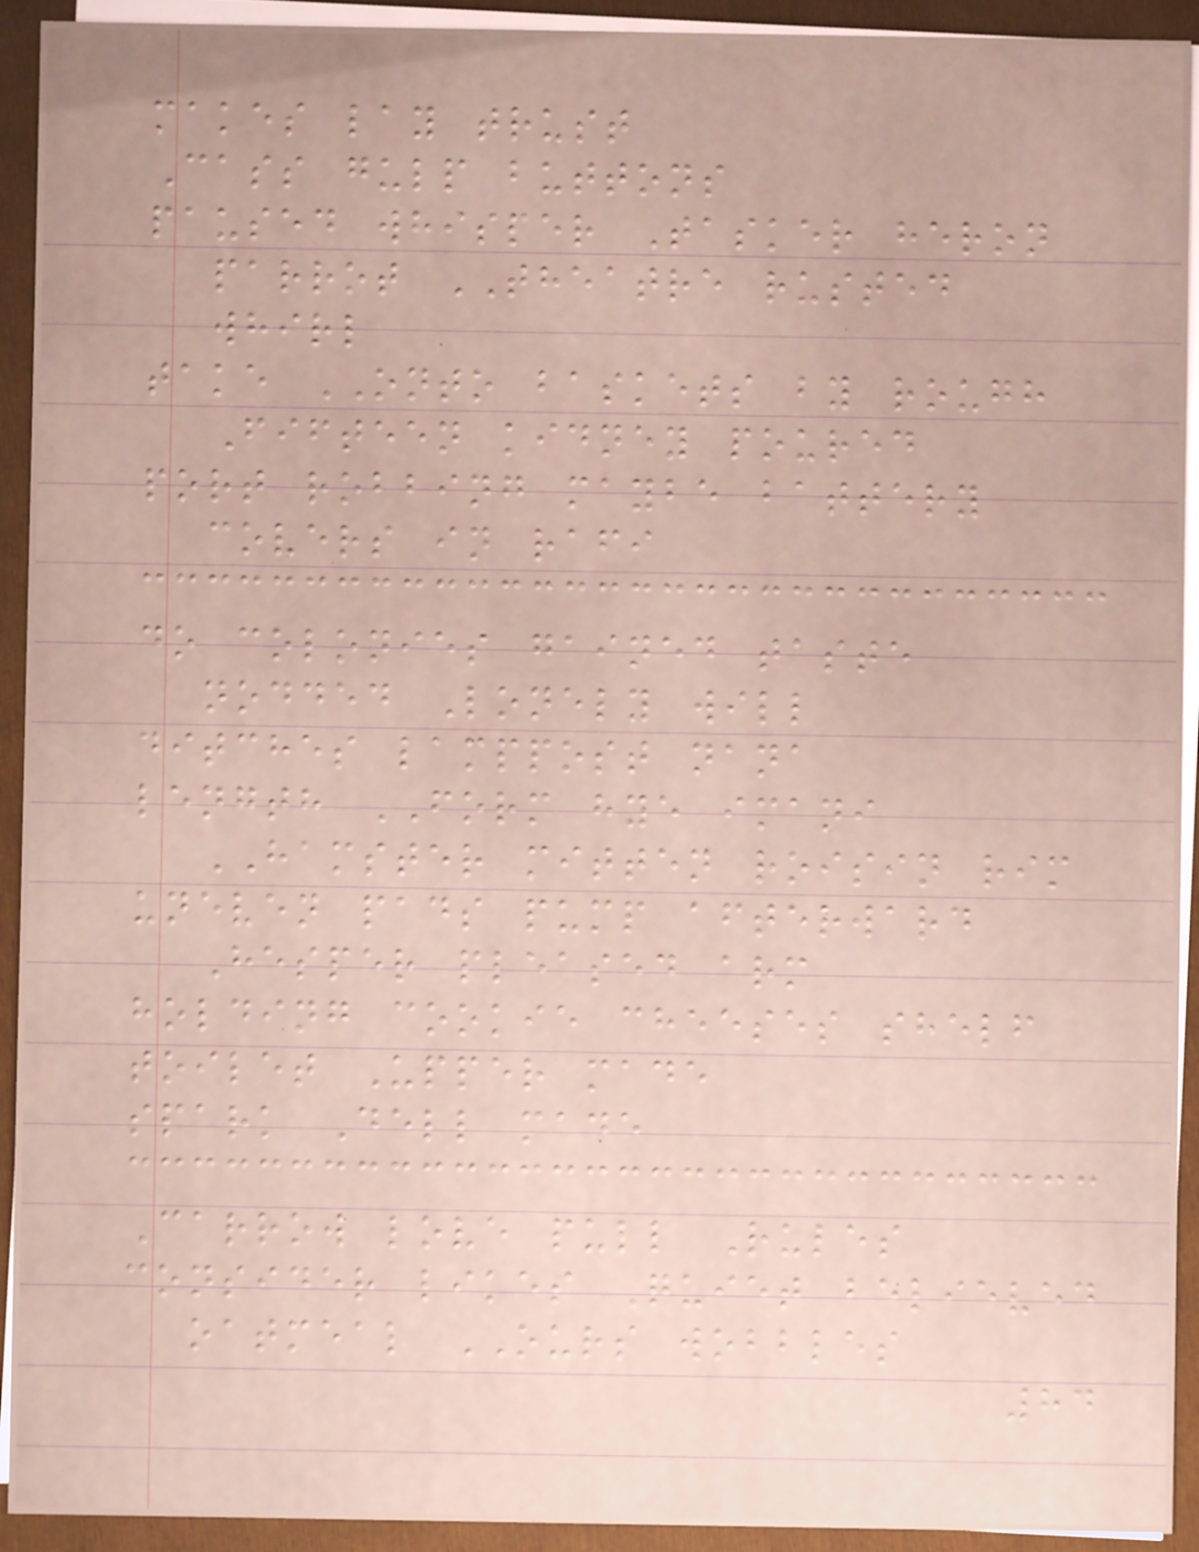makes lay trust
Cass gulp buttons
paused whisper Tasker heron
parrot THEATRE rusted
whirl
take ONTO baskets by rough
Fifteen kidney poured
port robbing maybe battery
covers in rafi
do colonies gained taste
nodded Lonely will
ditches lamppost nana
length FORM hye imani
HAMSTER mitten roisin rim
uneven pads pump afterward
Hesper pleased arm
holding cookie cheeses shelf
toilet Upper made
spark Dell made
Carrow love pull Rules
consider likes Quiet believed
oatmeal OURS wobbles
84
